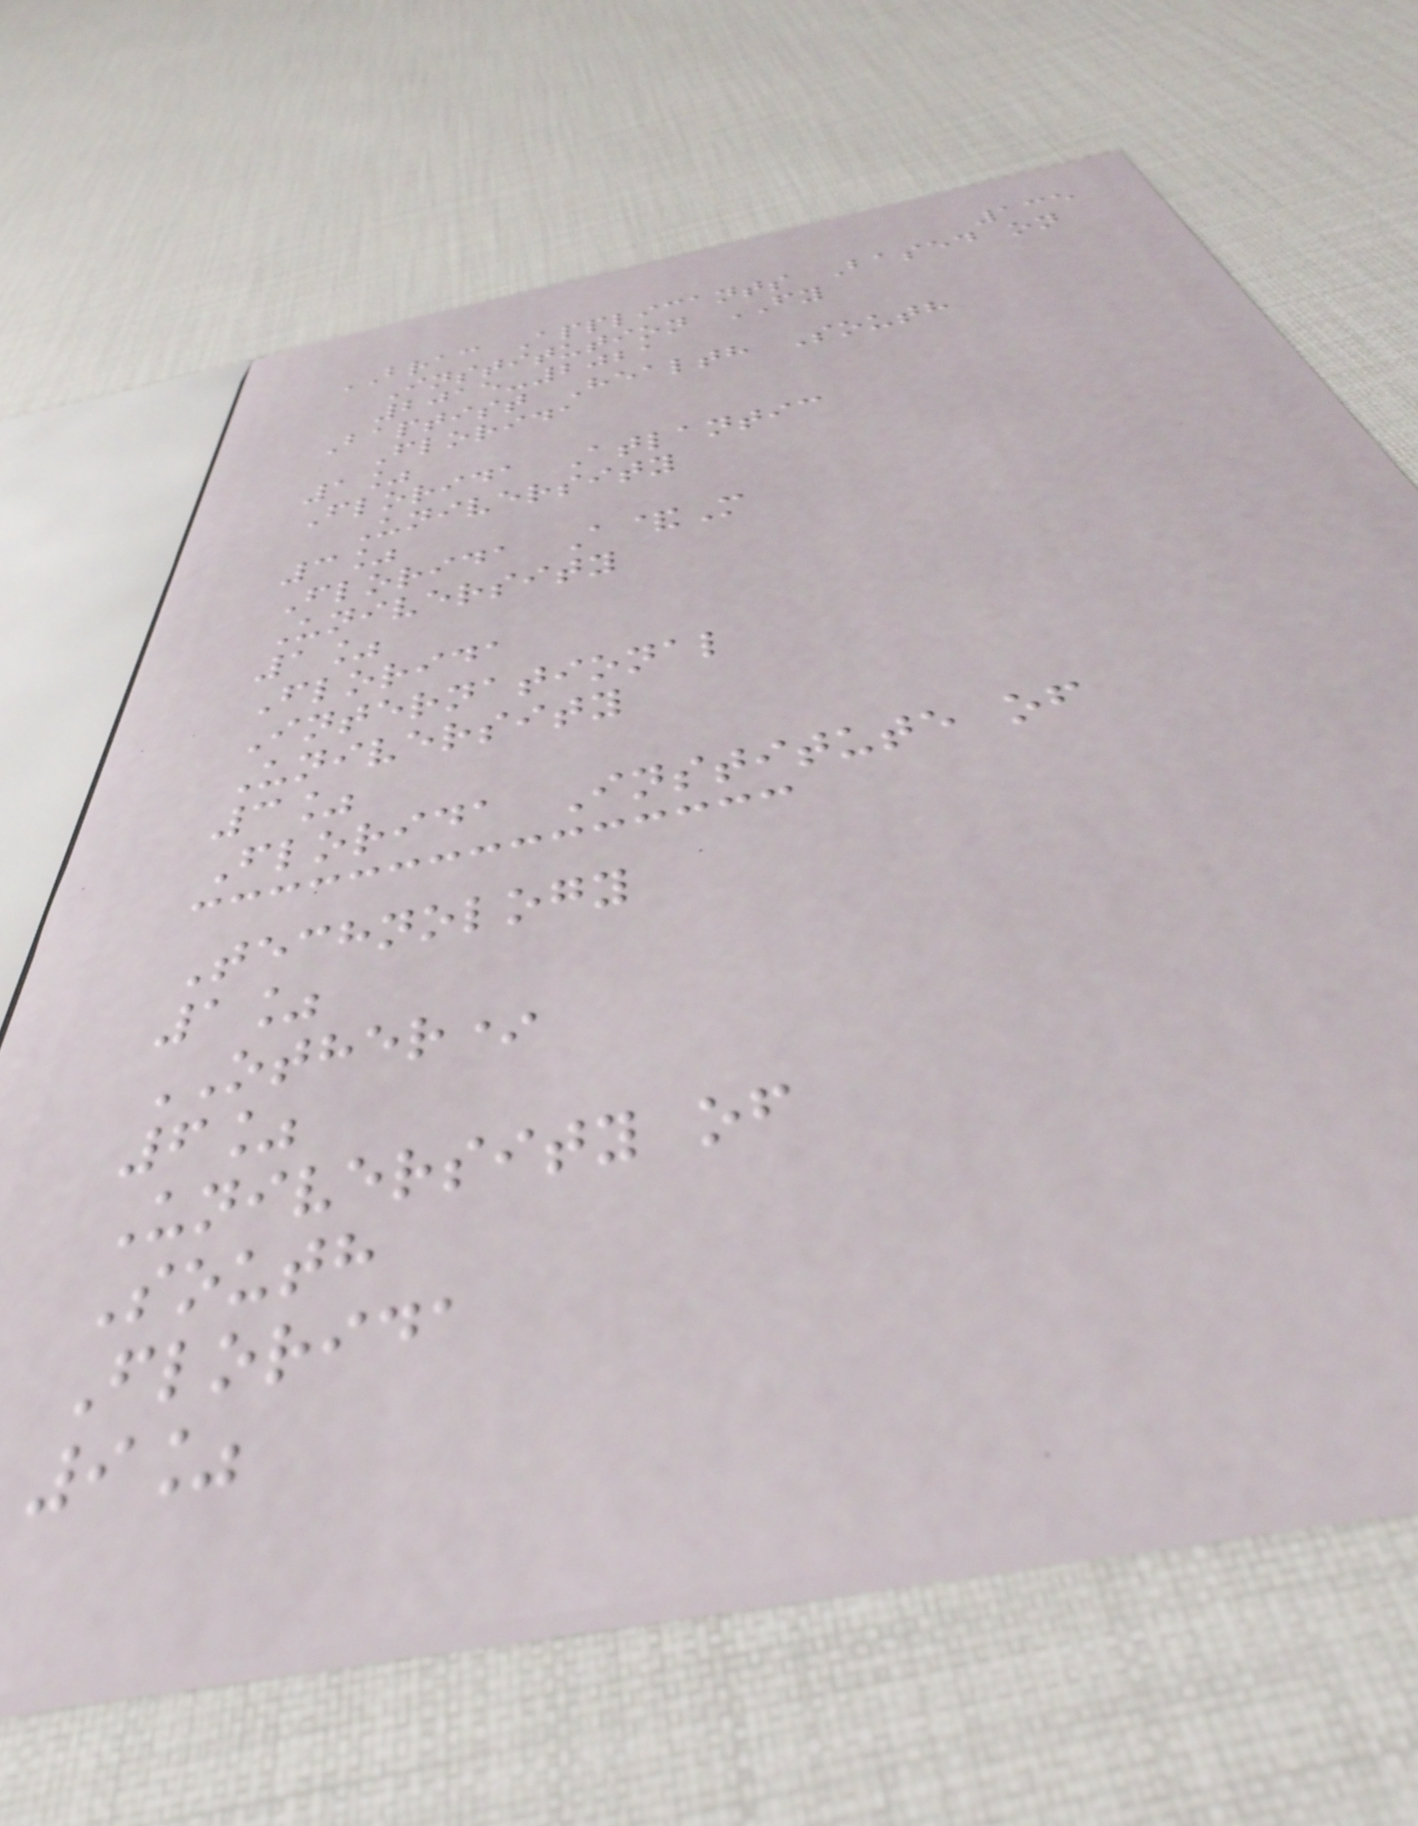135
BRAC Applicants Based on
Institution FY
2015-2021
Baptist Health South
Florida
1%
Florida Atlantic
University
3%
Florida A&M
University
1%
Florida
International
University
3%
Florida Institute of
Technology
1%
OTHER*
6%
University of
South
Florida
9%
